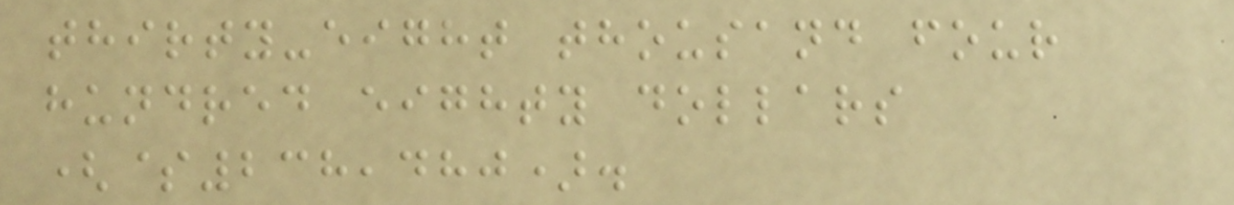thirty-eight thousand four
hundred eighty dollars
($238,480).
